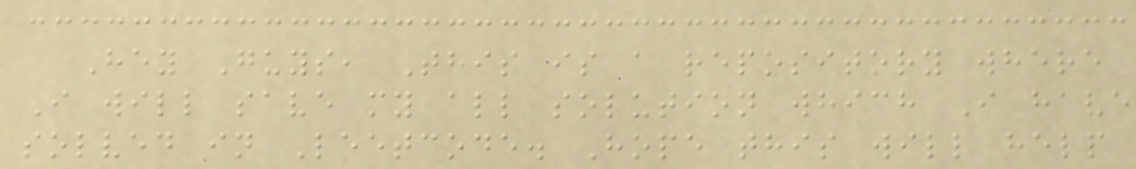Hey Guys, This is a repository where
I will save my all solution which I have
solved in Leetcode. Hope this will help
